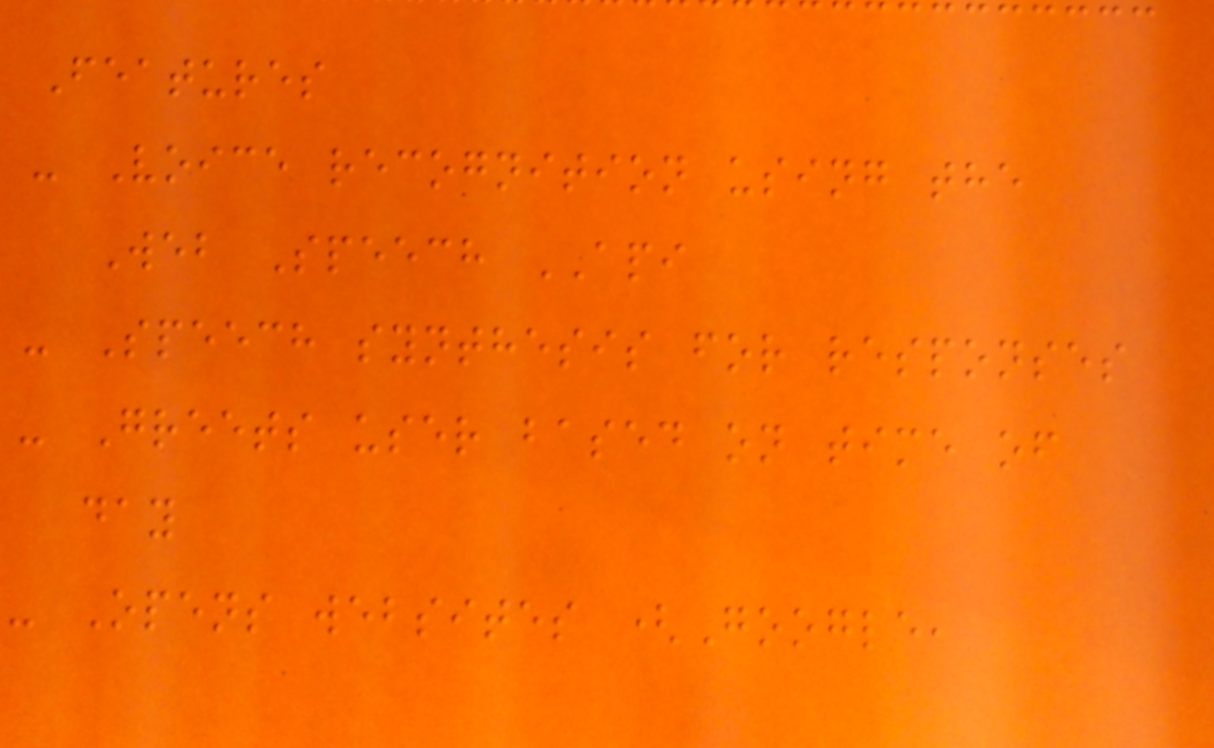Features
- Voice recognition using the
Web Speech API
- Speech synthesis for responses
- Greets user based on time of
day
- Opens websites (Google,
